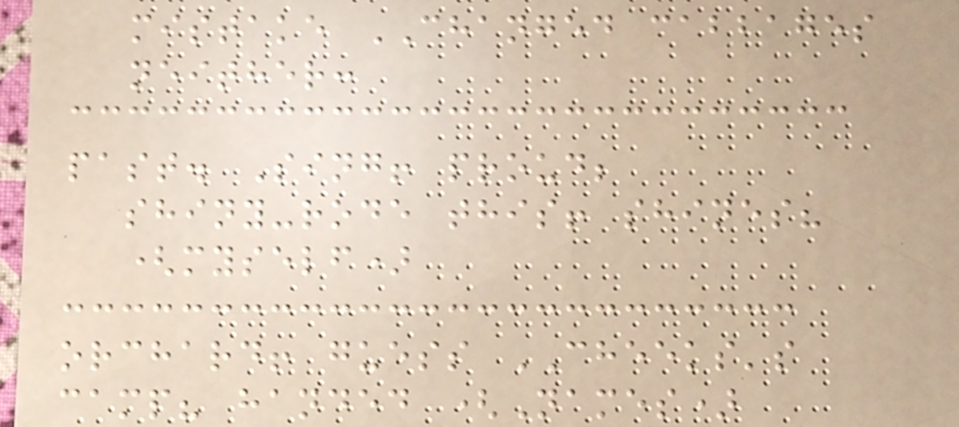mistake CHANGED cabbages
neither:
past. Sing! proud;
shiny-rode this! shines?
(myself)
orchard! guess CHEEKS's
camp? handed (Names)
